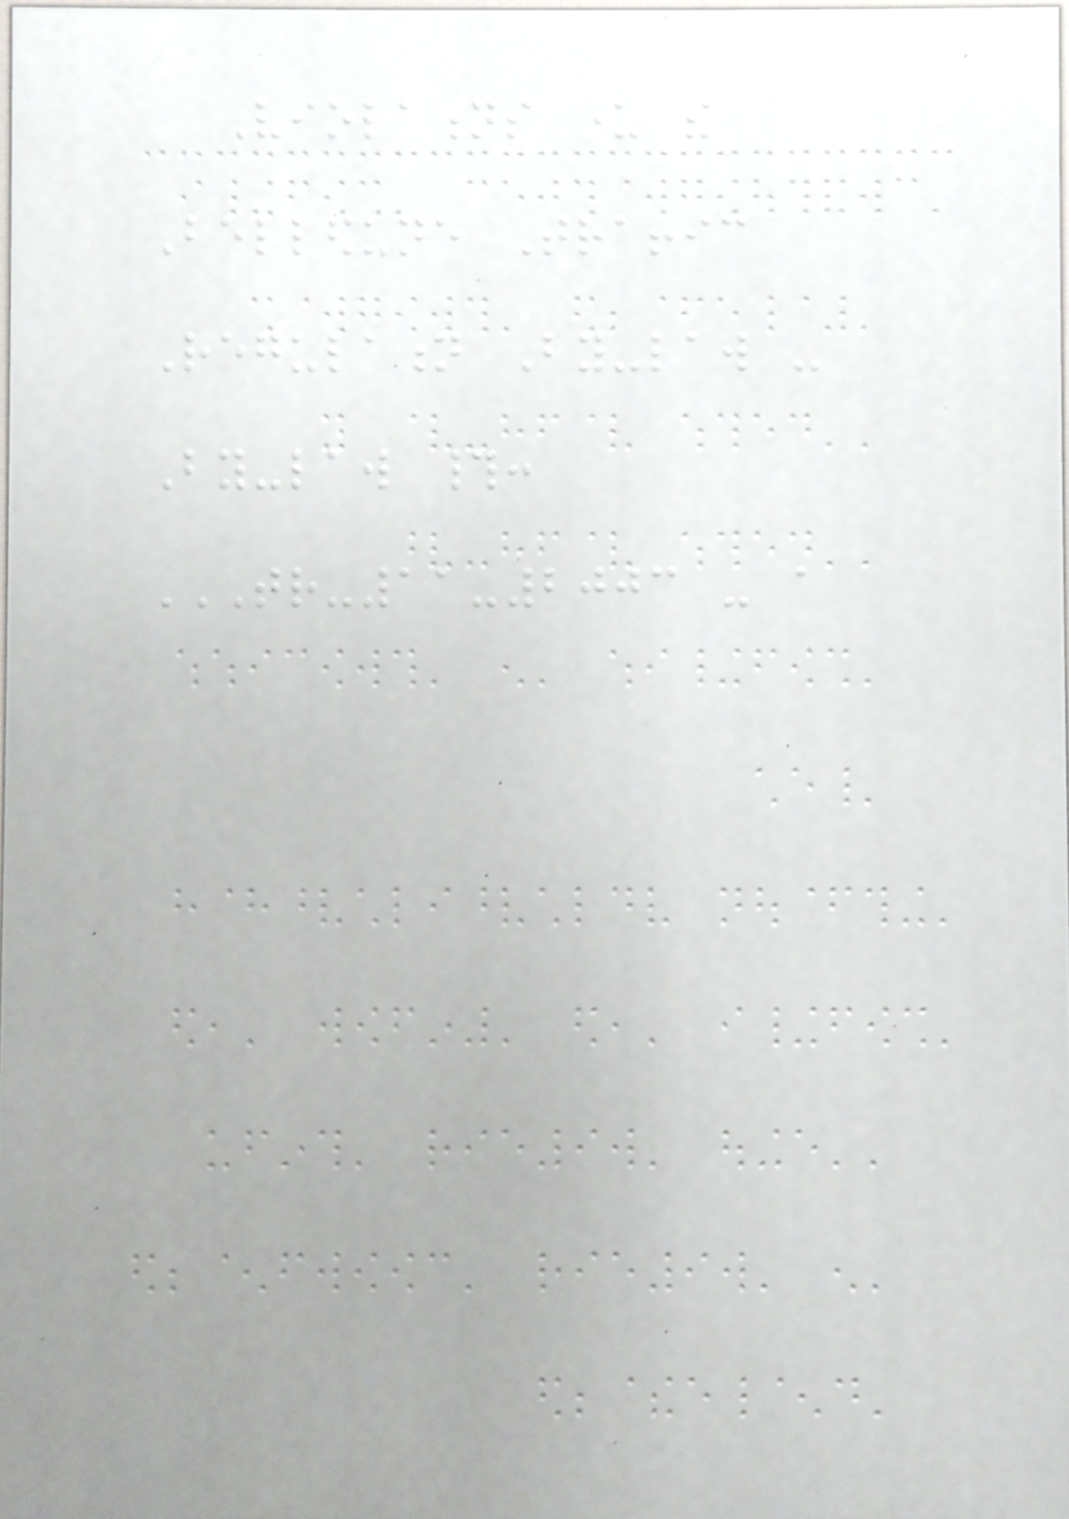Violations under the
Belledune Traffic
Regulation By-law -
By-law #:
TR-11-2003 - A
